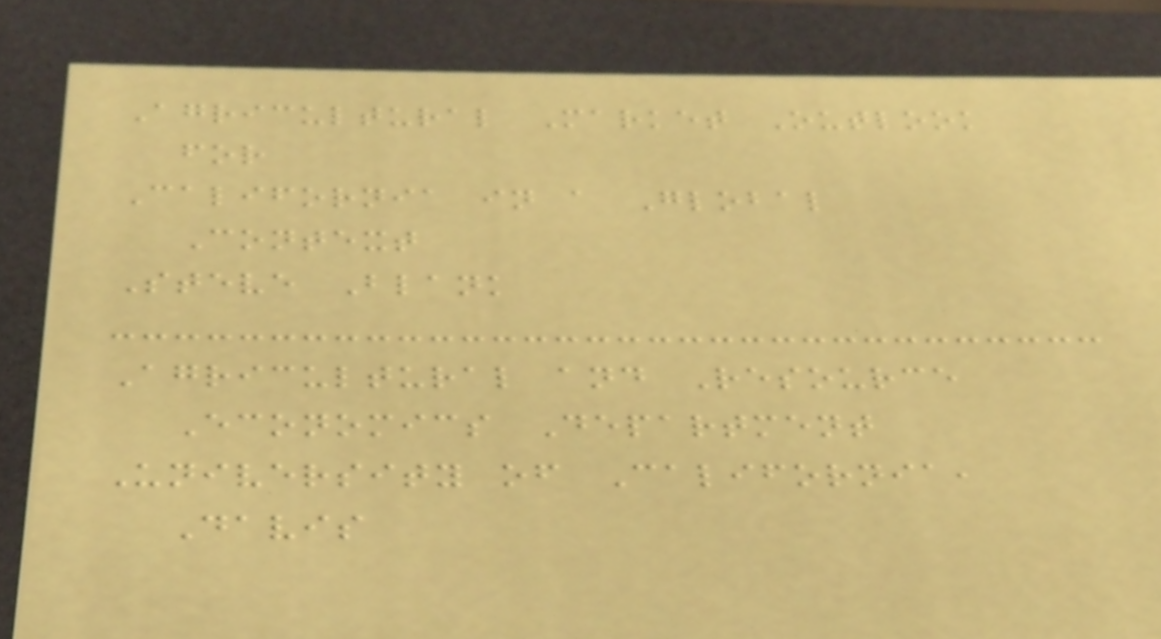Agricultural Market Outlook
for
California in a Global
Context
Steve Blank
Agricultural and Resource
Economics Department
University of California,
Davis
